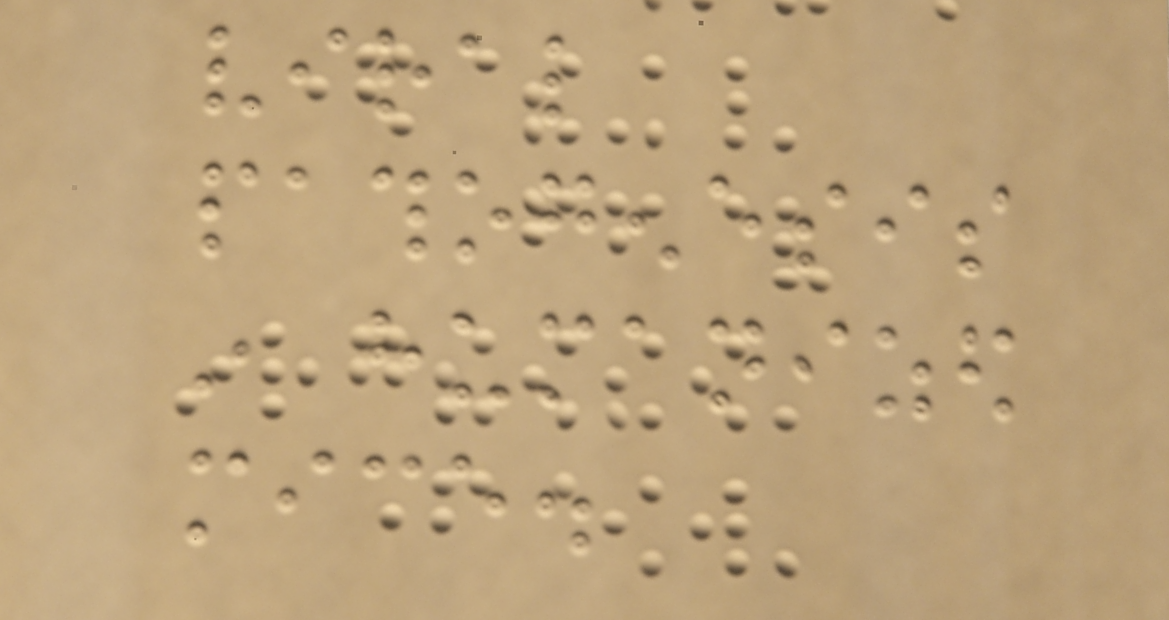viral
pathogenesis
in humanized
mice.
